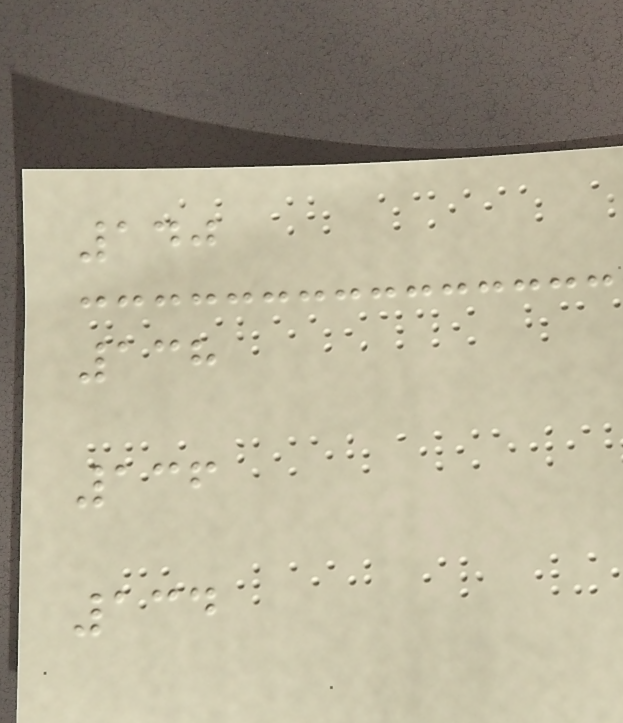140
138
136
134
